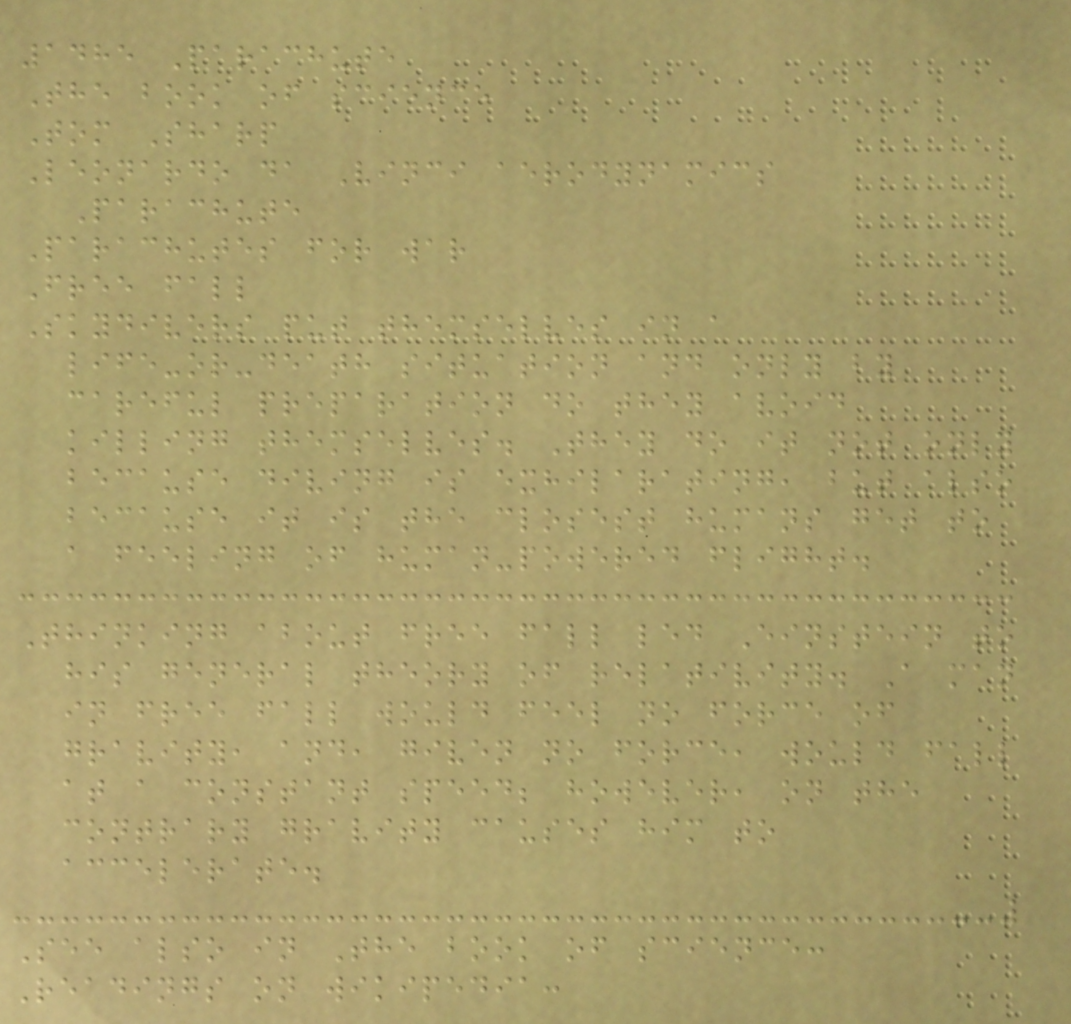1485 Parachute
The book of science
Tom Sharp
Leonardo da Vinci aerodynamics
Parachute
Parachutes for war
Free fall
Skydivers put themselves in a
life-or-death situation and only by
careful preparation do they avoid
killing themselves. They do it not only
because diving is exhilarating, but also
because it is the closest humans get to
a feeling of human-powered flight.
Thinking about free fall led Einstein to
his general theory of relativity. A man
in free fall would feel no force of
gravity, and, given no force, would fall
at a constant speed; however, on the
contrary gravity causes him to
accelerate.
See also in The book of science:
Readings on wikipedia:
